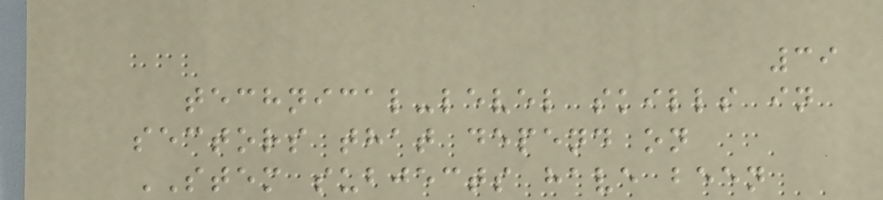39
technical-level skills in
sectors that depend on
STEM subjects have been
